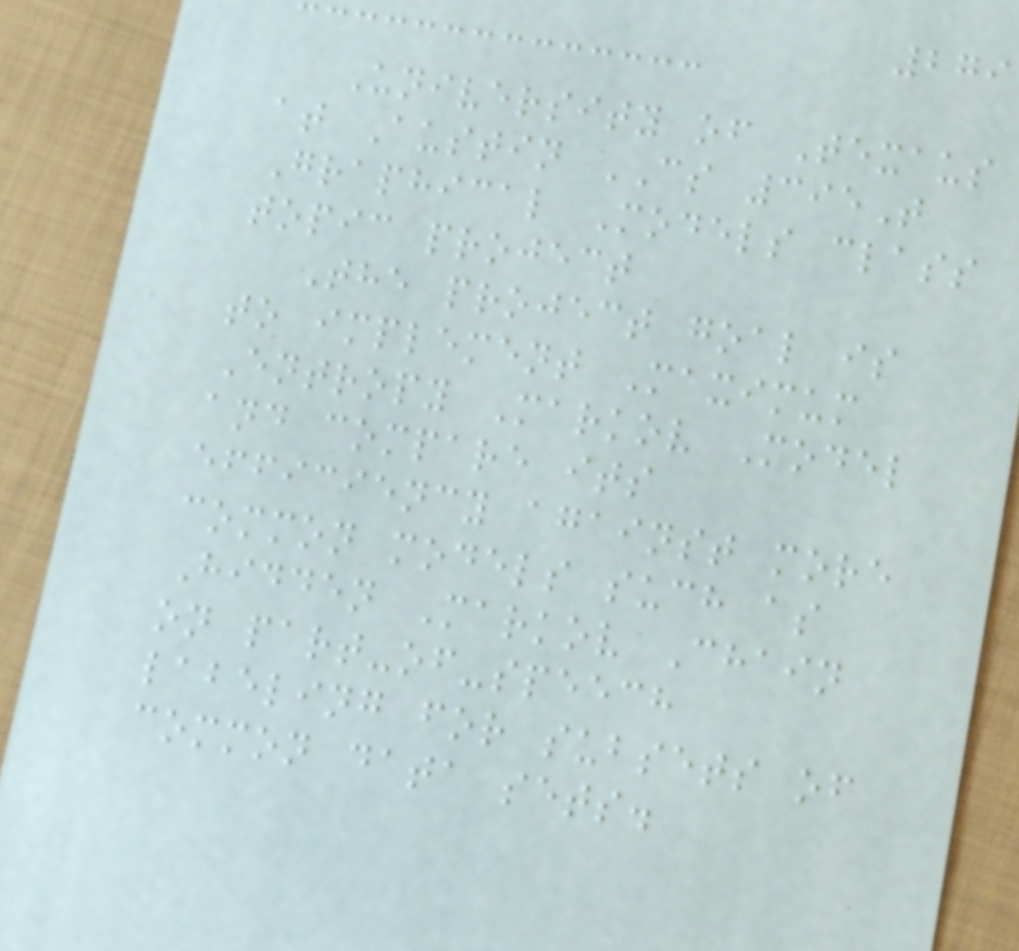279
University of Texaus
at Austin CS 395T
Graphical Models class
topic project
The project goal is
to implement Maximum
Entropy Markov Model
and compare its
efficiency against more
common models such as
Hidden Markov Chain
on part-of-speech
labeling for subsets of
common data sets.
